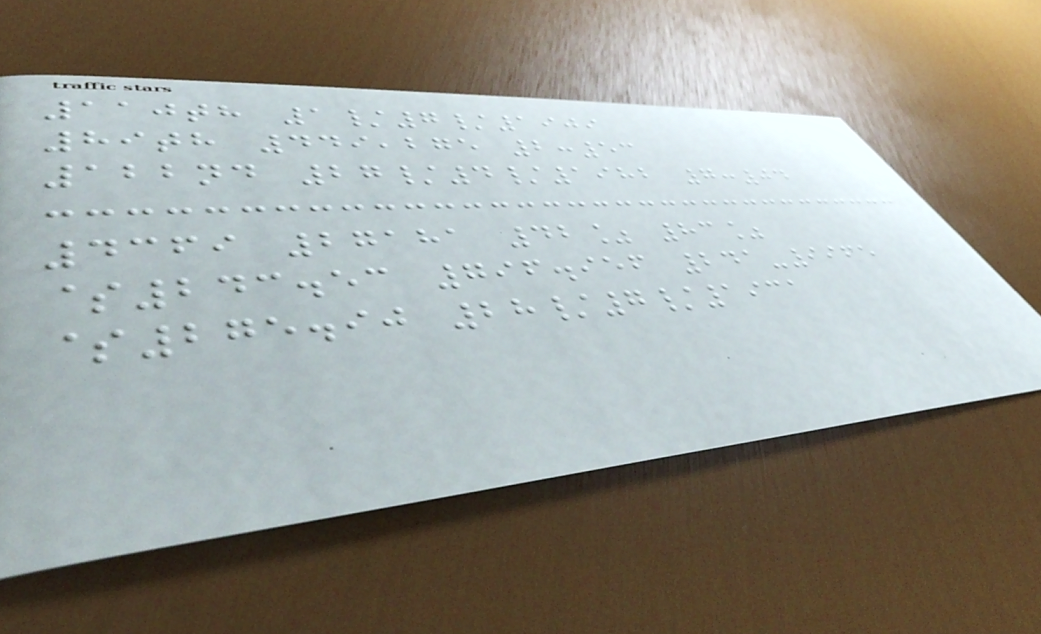110th 1/7/1909
89th 449,275 2:53
122nd 27/4/1982 7:04
4369 27181 42% 83%
$243.53 796.956 241-9965
$275.90 28/7/1931
